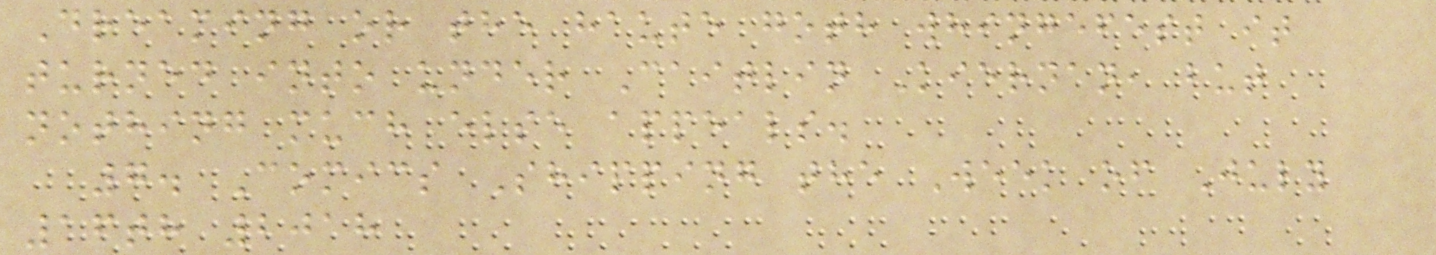Dreaming or the haute goth whingefest it
turned into under Caitlin Kiernan, but
nothing much else appeals.
7. Comics Shipping the Week of July
16th 2018
